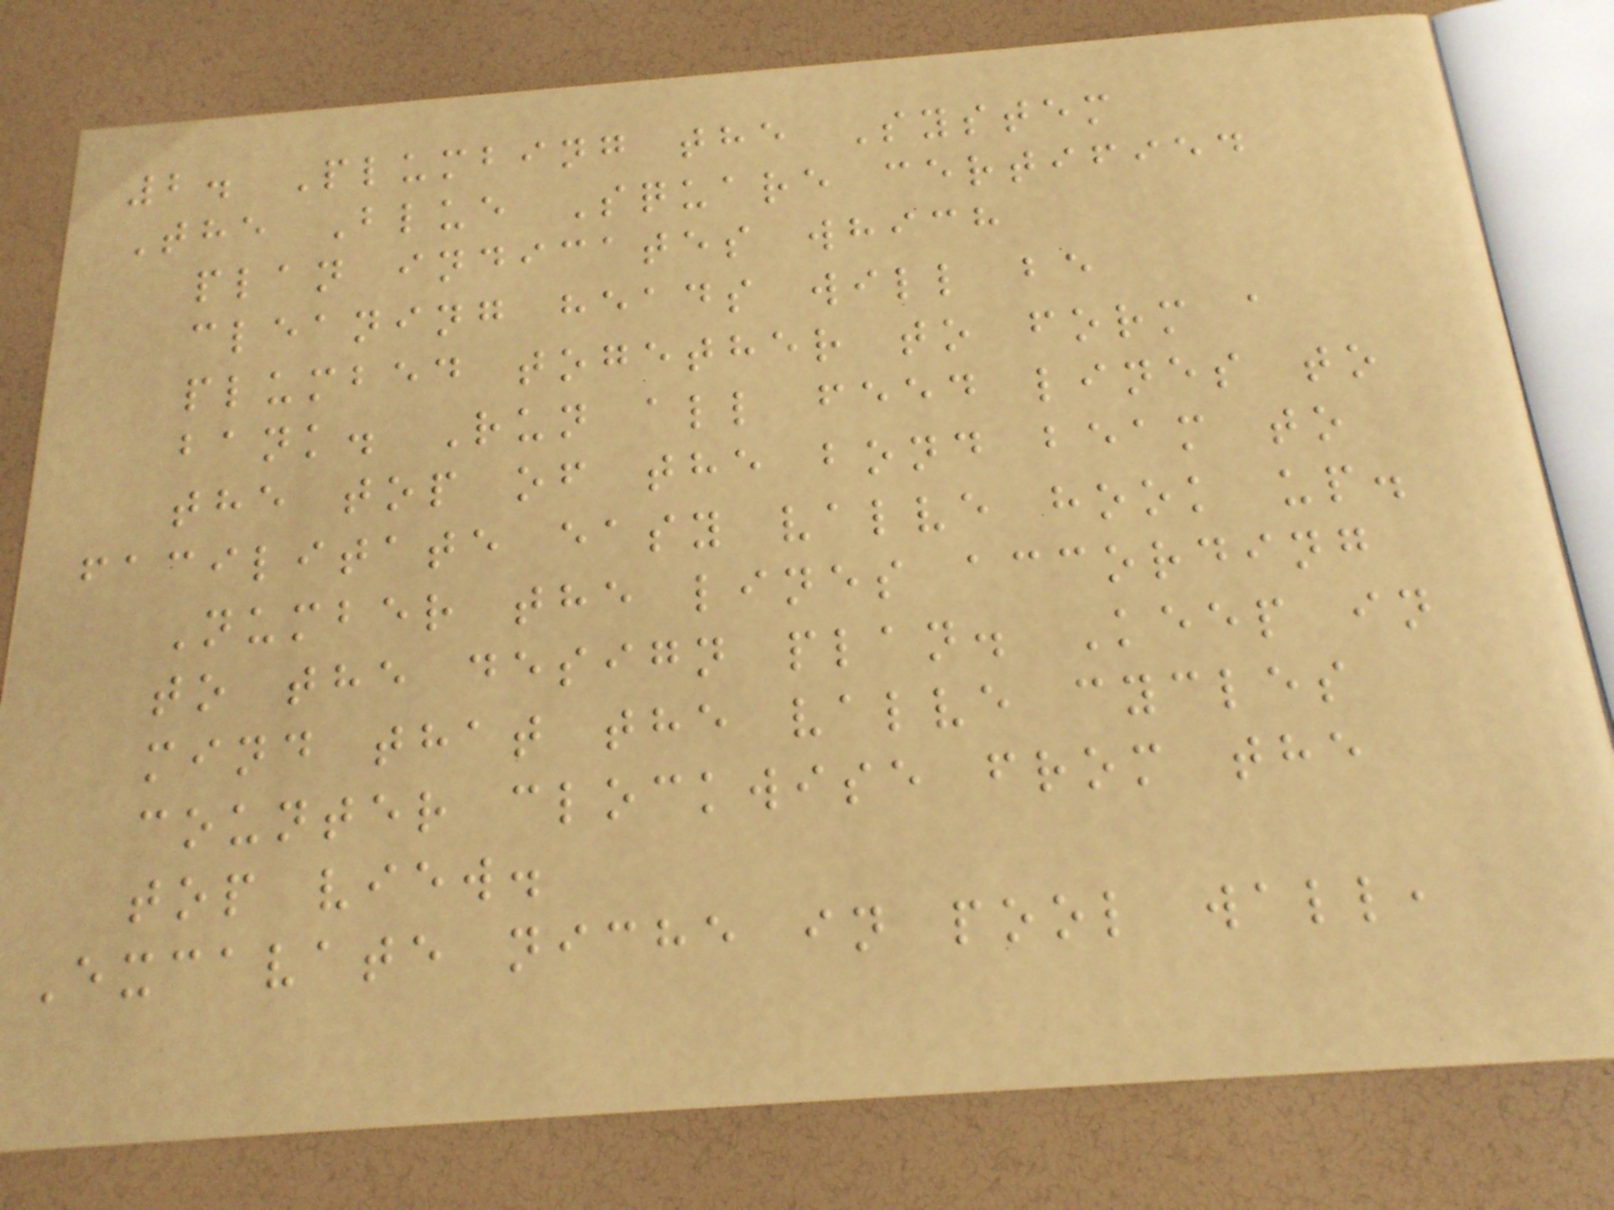2. Plumbing the System
The Blue Square certified
plan indicates which
cleaning heads will be
plumbed together to form a
bank. Run all feed lines to
the top of the bond beam to
facilitate easy valve hook up.
Number the lines according
to the design plan. Keep in
mind that the valve cycles
counter clockwise from the
top view.
Excavate niche in pool wall,
